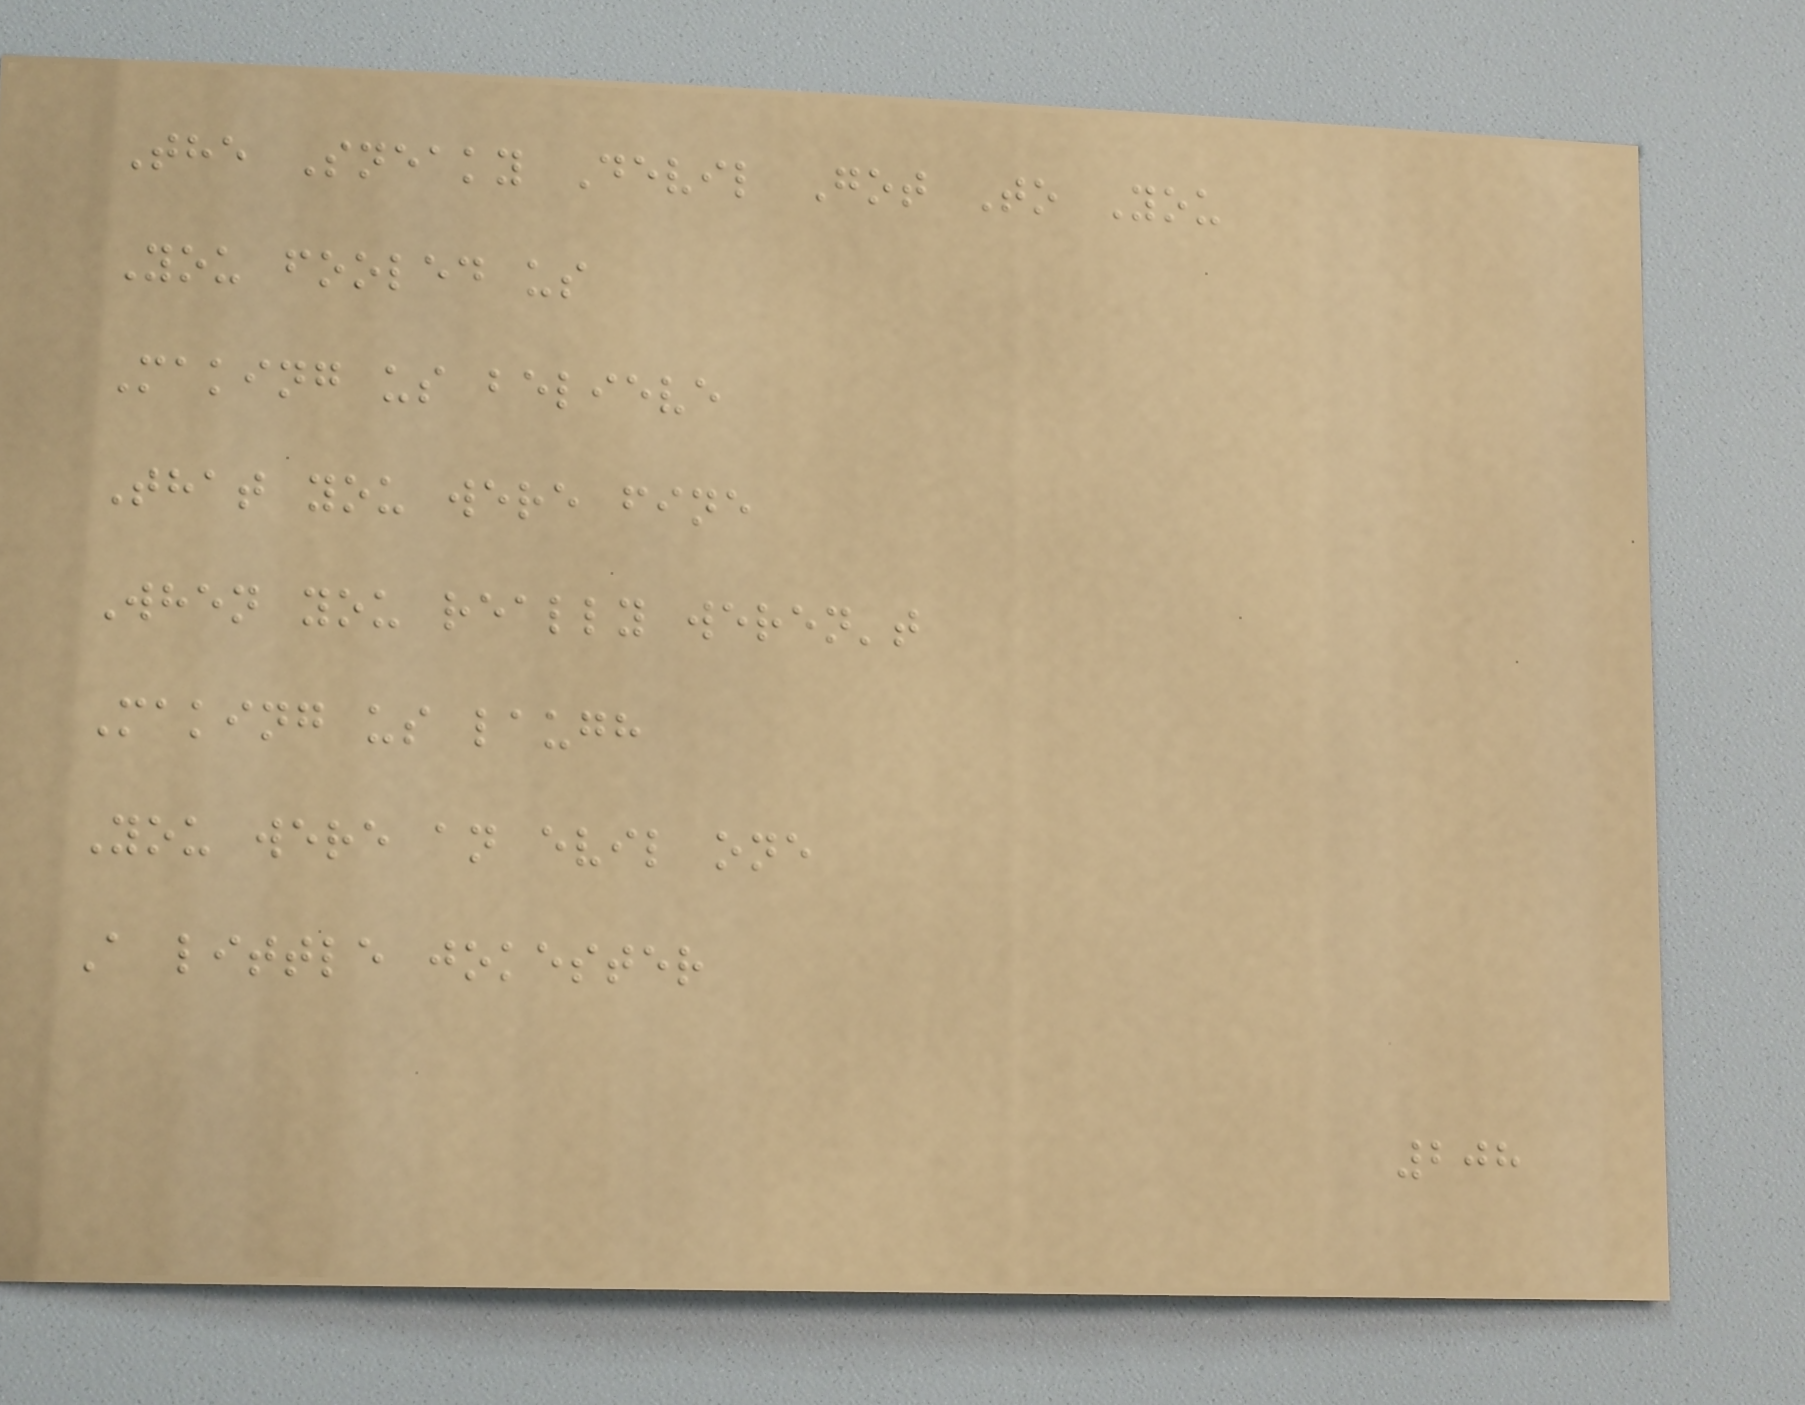The Sneaky Devil Got To You
You fooled us
Making us believe
That you were fine
When you really weren't
Making us laugh
You were an evil one
A little jokester
208
